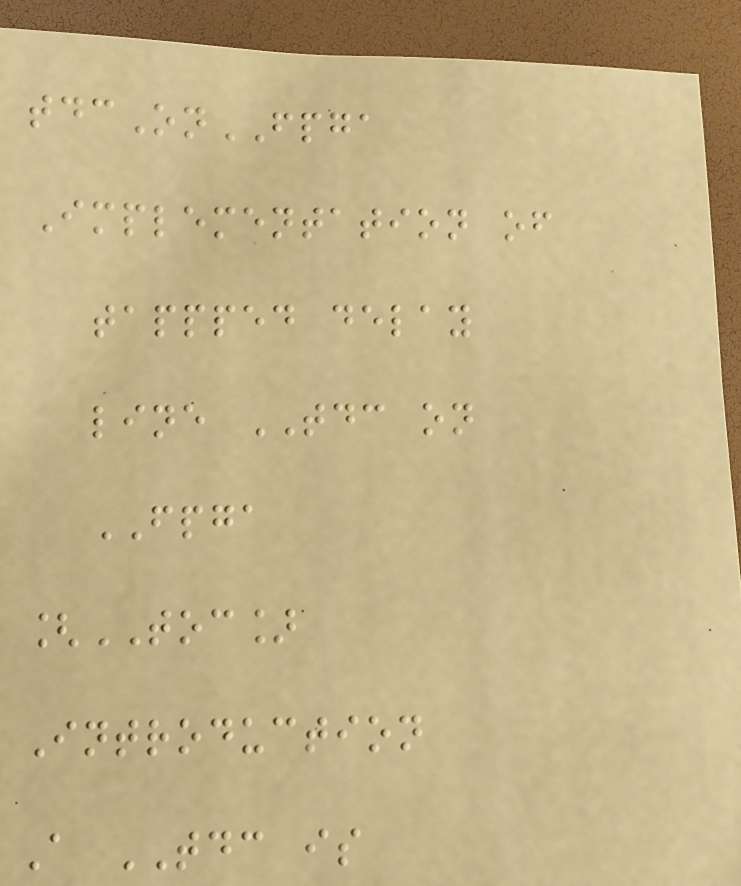tdcOnFPGA
Implementation of
tappped delay
line TDC on
FPGA
[TOC]
Introduction
A TDC is
